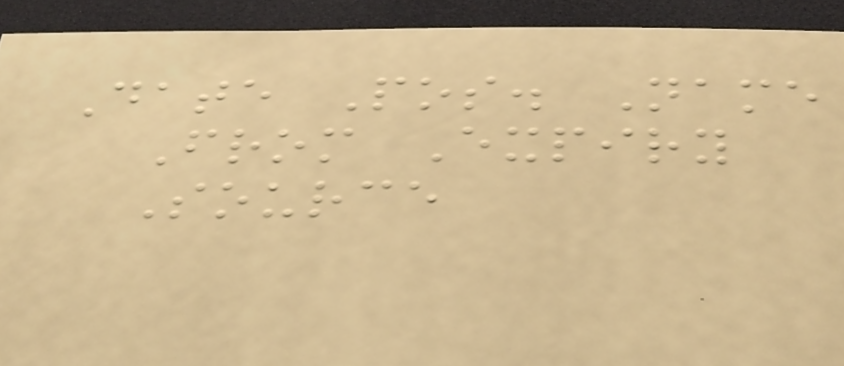Date Pos. Name
From Expiry
Source
